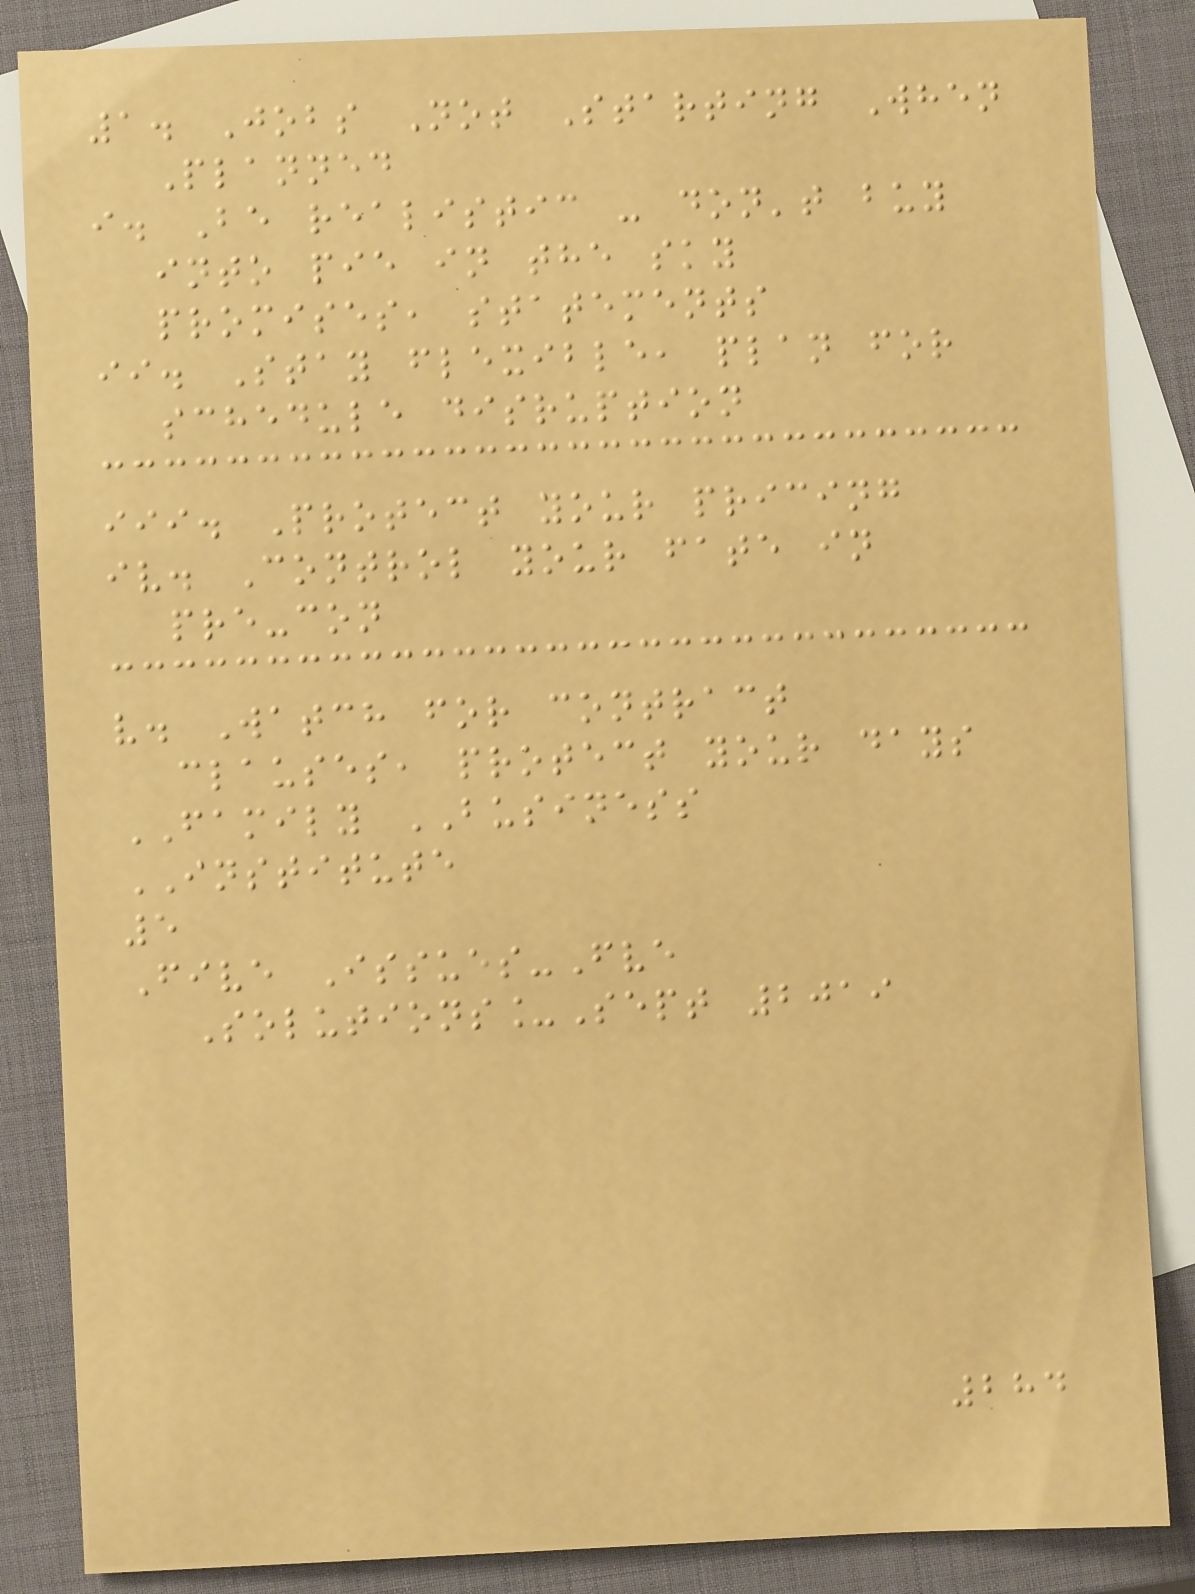1. Jobs Not Starting When
Planned
i. Be realistic - don't buy
into pie in the sky
promises, statements
ii. Stay flexible, plan for
schedule disruption
iii. Protect your pricing
iv. Control your fate in
pre-con
v. Watch for contract
clauses, protect your days
FAMILY BUSINESS
INSTITUTE
5
Five Issues-Fve
Solutions_Sept 2019
284
